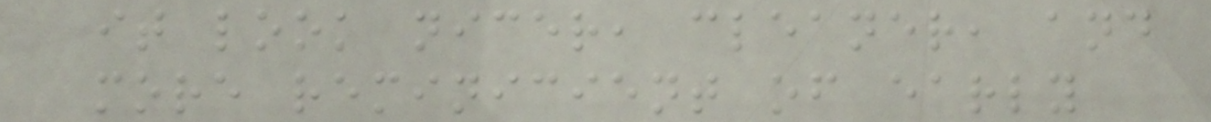it look nicer, cleaner, and
more reminicient of early
